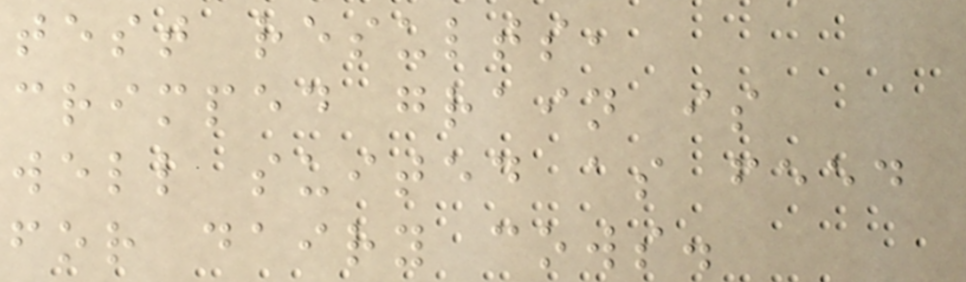test results,
crimped grain is
well suited as feed
for dairy cows.
